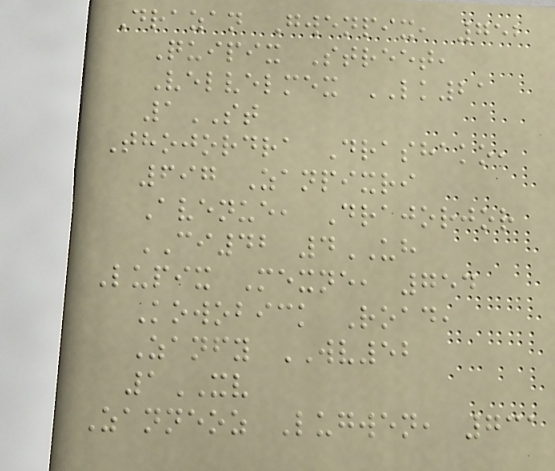Drazan Gwenpix, 752
Quipix Street,
Velvelmex LK21
1ST
Thojordra Drashako,
697 Zanpixri
Avenue, Drajorjor
CI42 4UH
Lupix Mexne, 754
Kowobick Road,
Zanfy WV52
1XV
Zanneoz Lugwen, 731
